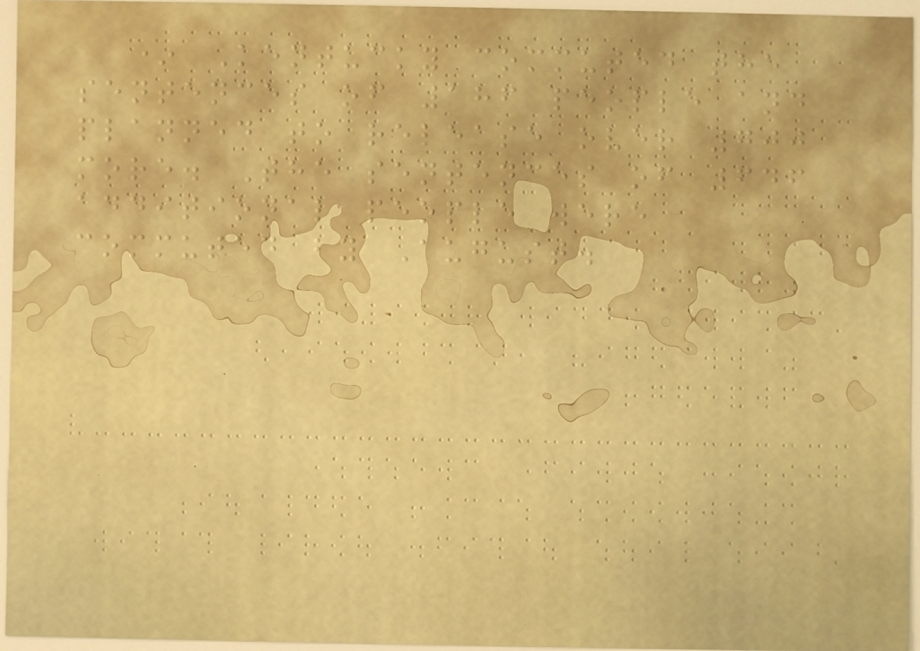* Kentucky commuted the
sentences of 186 people and
planned to release over 700
more. The sentences of 646
additional people were
commuted by August.
